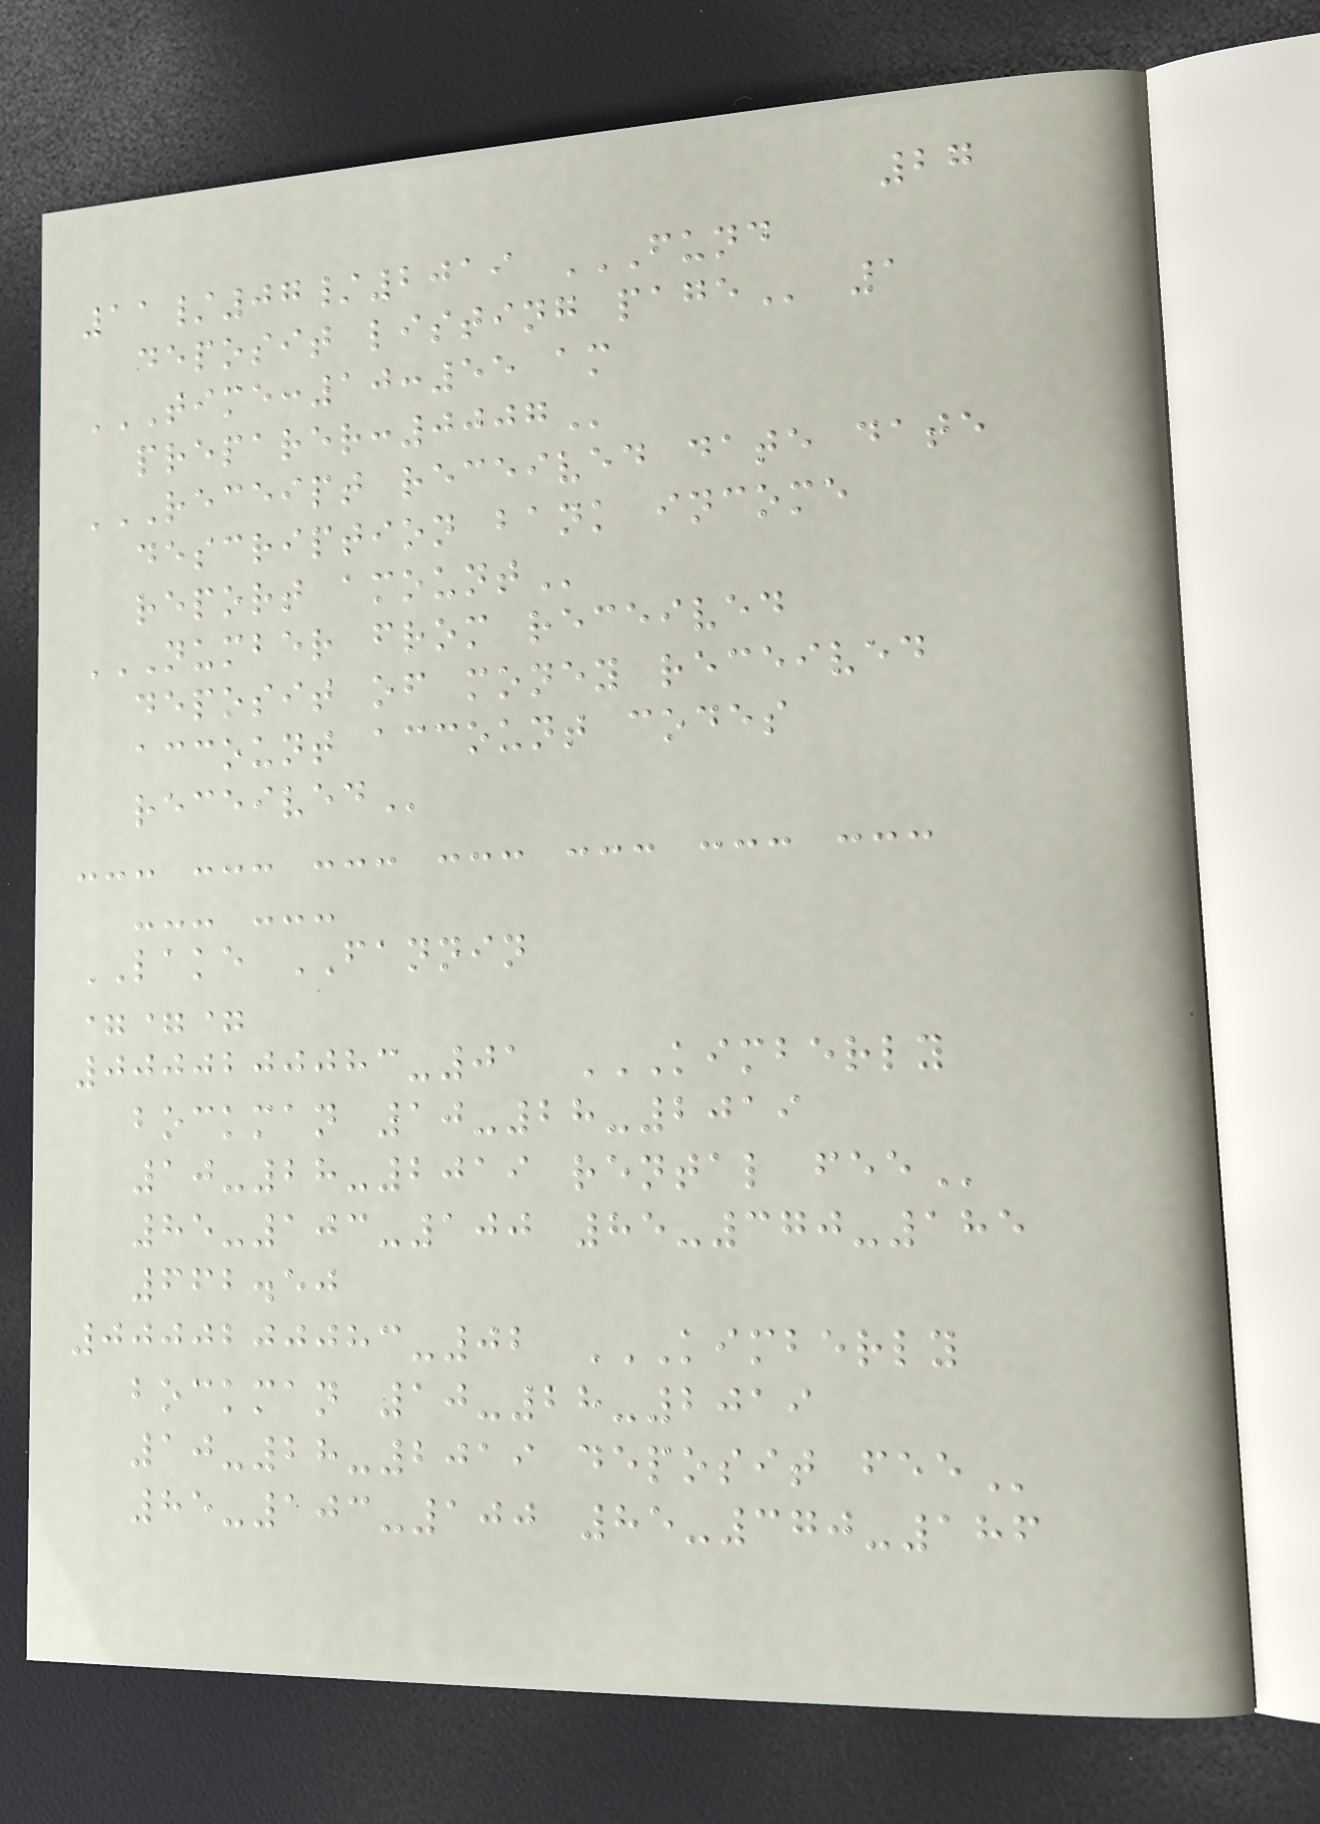27
11/07/2019 FUND
DEPOSIT LISTING PAGE 1
TIME:10:55 AM
PREPARER:0007
RECEIPT RECEIVED DATE DATE
DESCRIPTION BANK INCOME
REPORT AMOUNT
NUMBER FROM RECEIVED
DEPOSIT OF MONEY RECEIVED
ACCOUNT ACCOUNT CODES
RECEIVED
--- --- --- --- --- --- ---
--- ---
LAKE FANNIN
===
0000200083-01 KIMBERLY
BOCKMAN 10-28-2019
10-28-2019 RENTAL FEE
85-103-100 85-370-185
662.50
0000200083-02 KIMBERLY
BOCKMAN 10-28-2019
10-28-2019 DEPOSIT FEE
85-103-100 85-370-186
